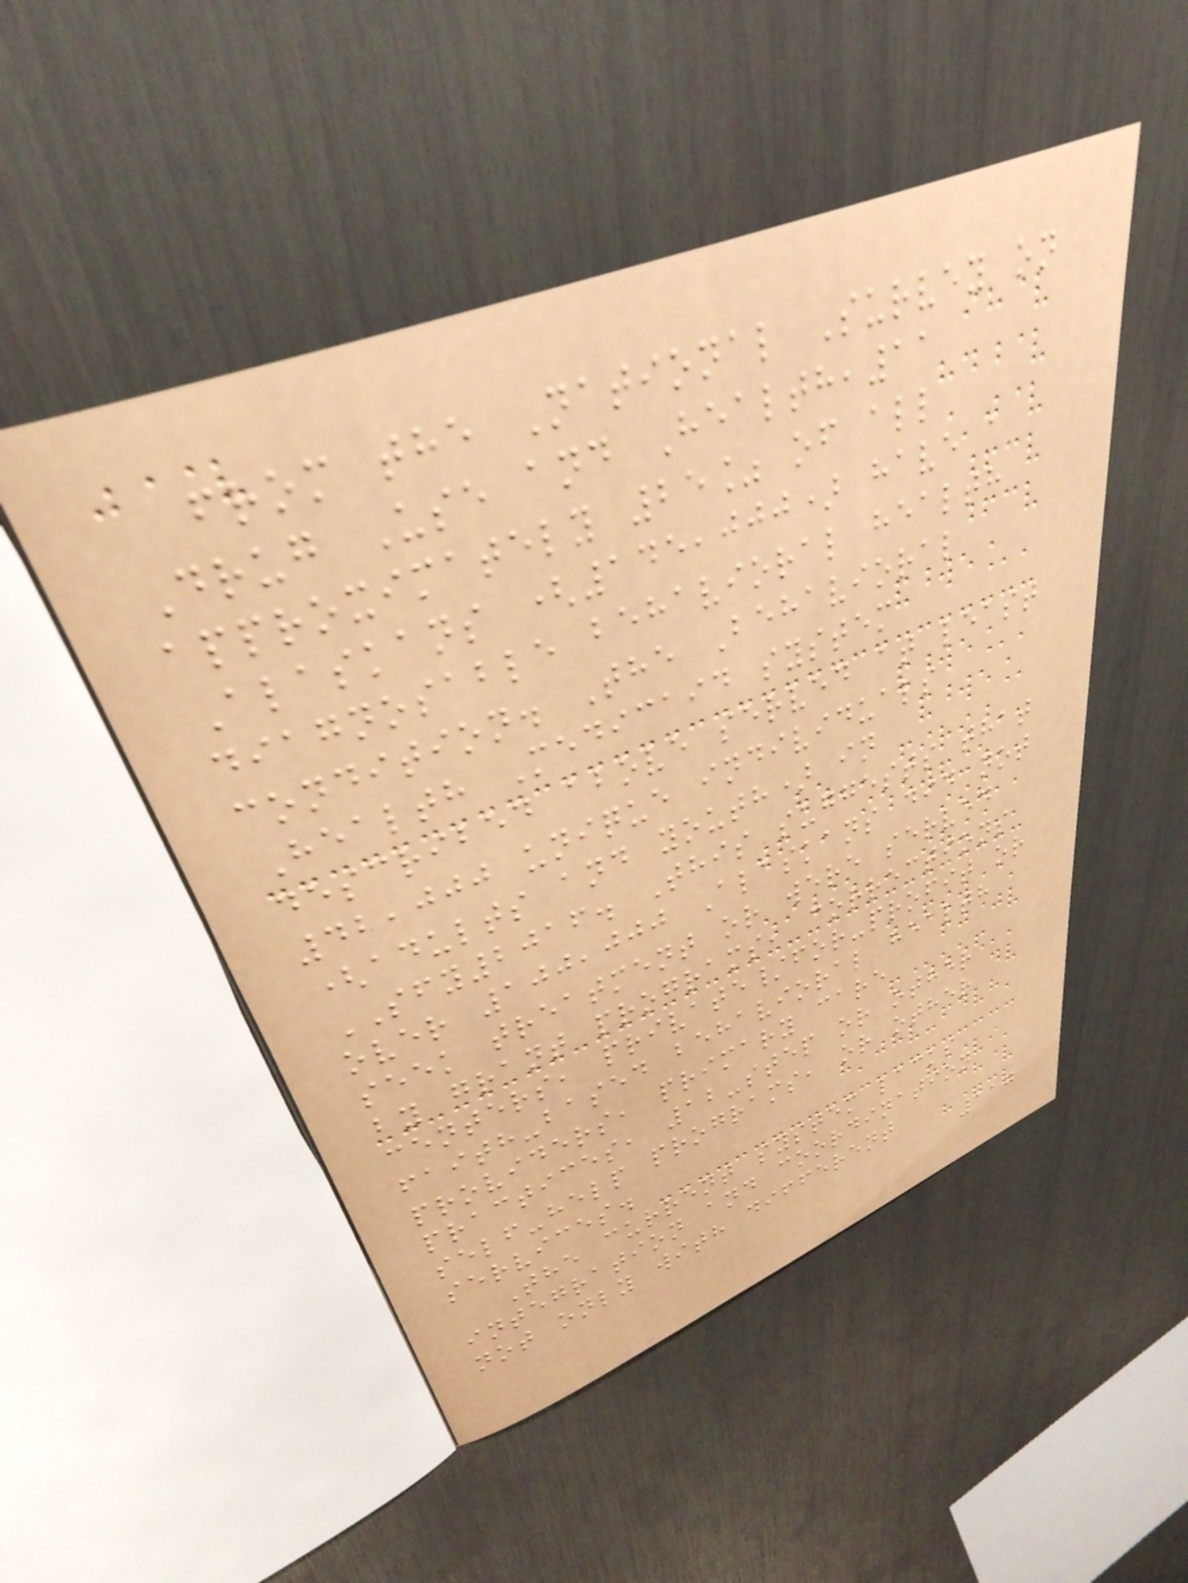from the National Survey on
Drug Use and Health,11
approximately 25% of all
Alaskans (145,000) have a
diagnosable behavioral health
condition. The Behavioral
Health Medicaid system
described above served at least
42,000 unique individuals
(adults and youth) in
SFY2016. This suggests that
over 100,000 Alaskans did not
seek treatment or were served
by grant programs, corrections
centers, private/for-profit or
faith-based behavioral health
providers, primary care
practices, 12-step or other
self-help programs, or other
services.
The current system lacks
integration and coordination
not only with different
117
